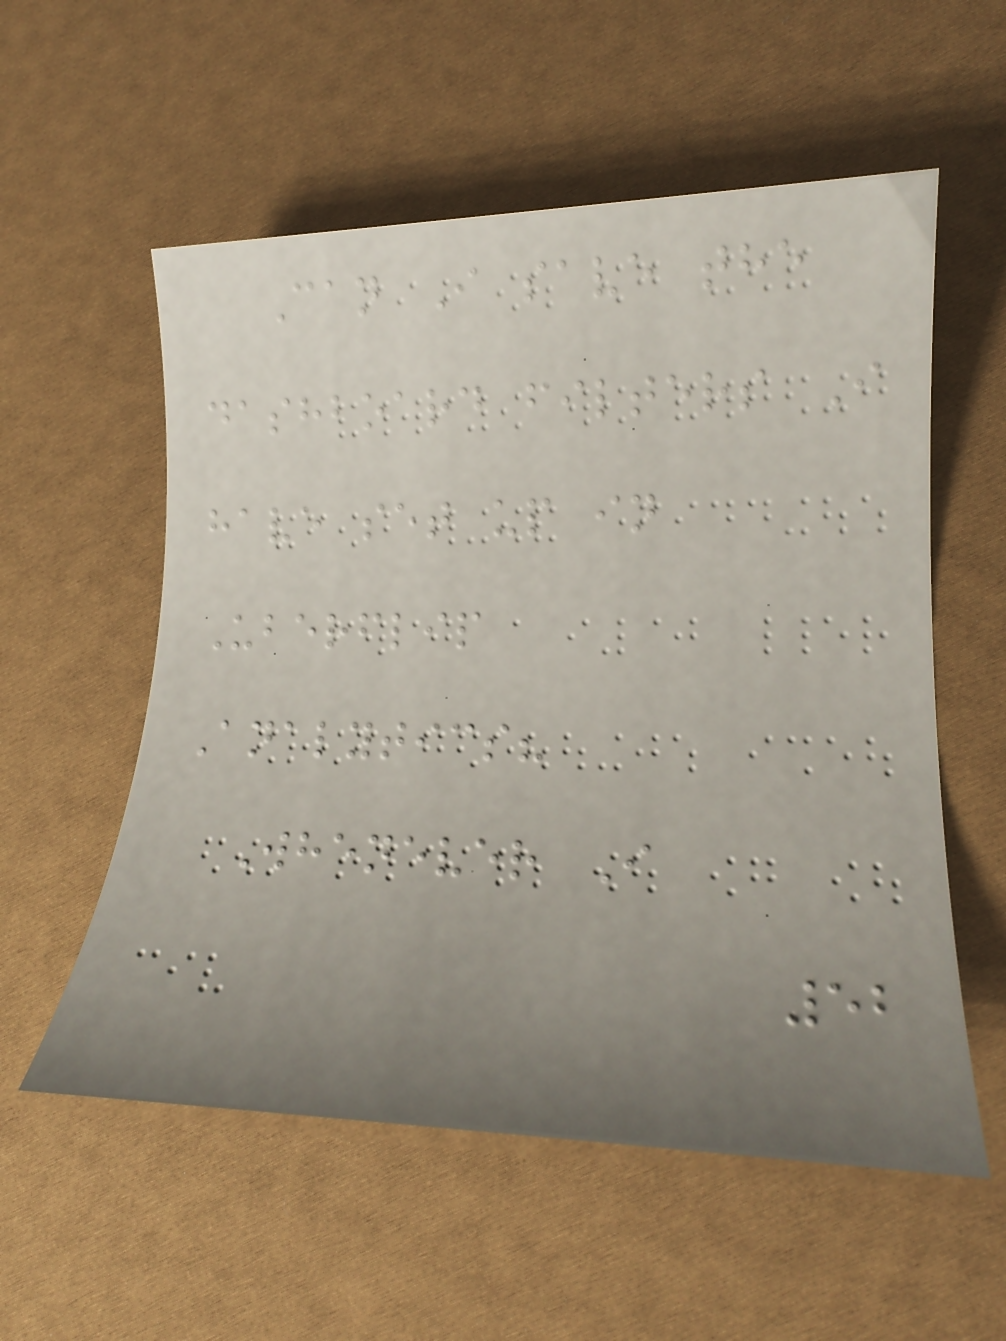Can I save the
dashboard filters I
have set up in
Uberflip
Analytics?
Whenever I
52
